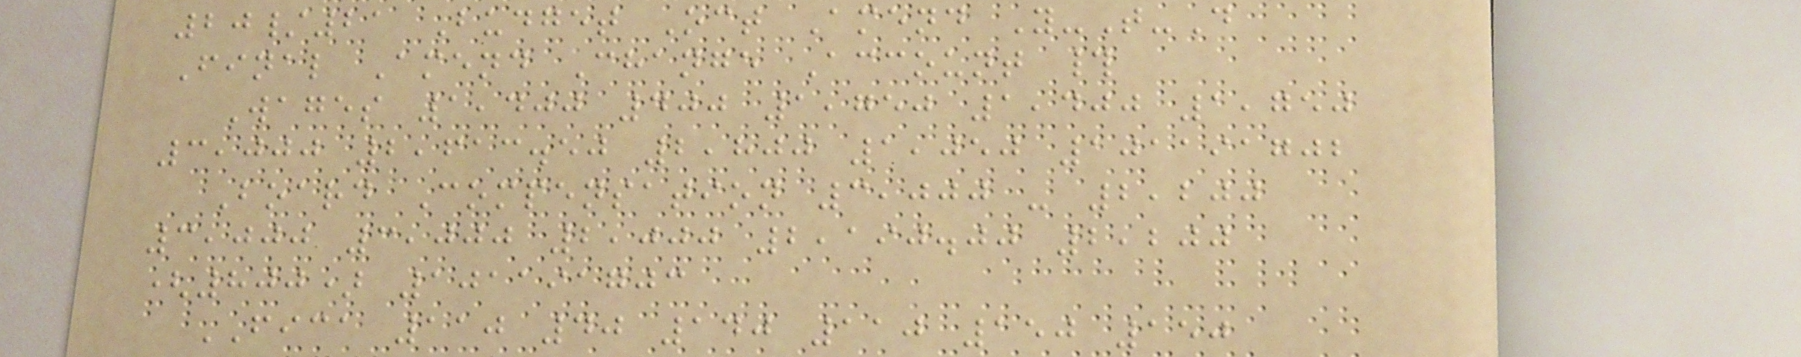20/21 Budget Oct Amend Y-T-D
Final Amend Change Account #
Wages 1,400 400 1,750 1,400 1,750
3,000 2,613.50 2,800 1,050 101191702
Board Compensation 3,000 - 2,200
3,000 3,000 2,000 2,190.00 2,200
(800) 101191703
FICA 110 40 140 110 150 150
